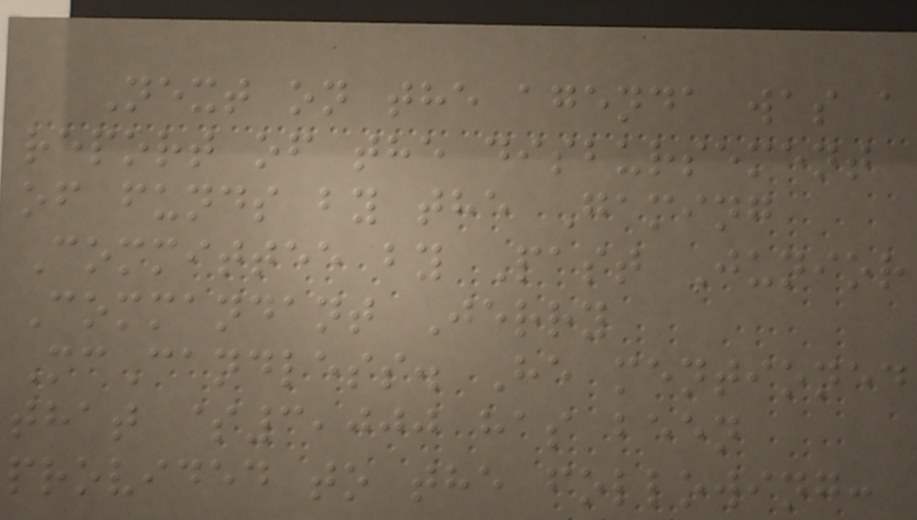Next on the agenda was a
report of the disbursement
of funds by the Gaming
Committee by Past Junior
Commandant Jerry
McCandless. He mentioned
that $3,000 has been
provided to the following:
